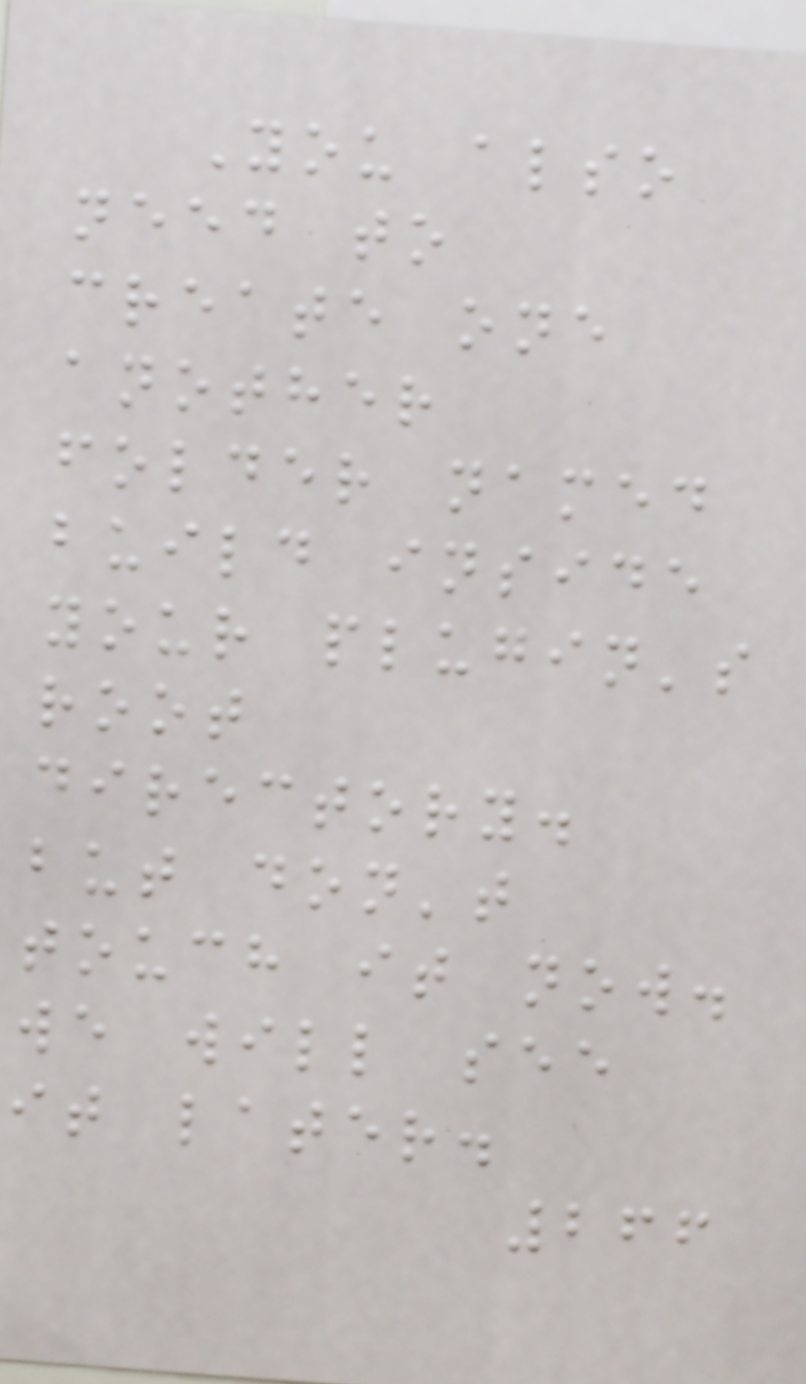You also
need to
create one
another
folder named
build inside
your plugin's
root
directory.
but don't
touch it now.
we will see
it later.
266
